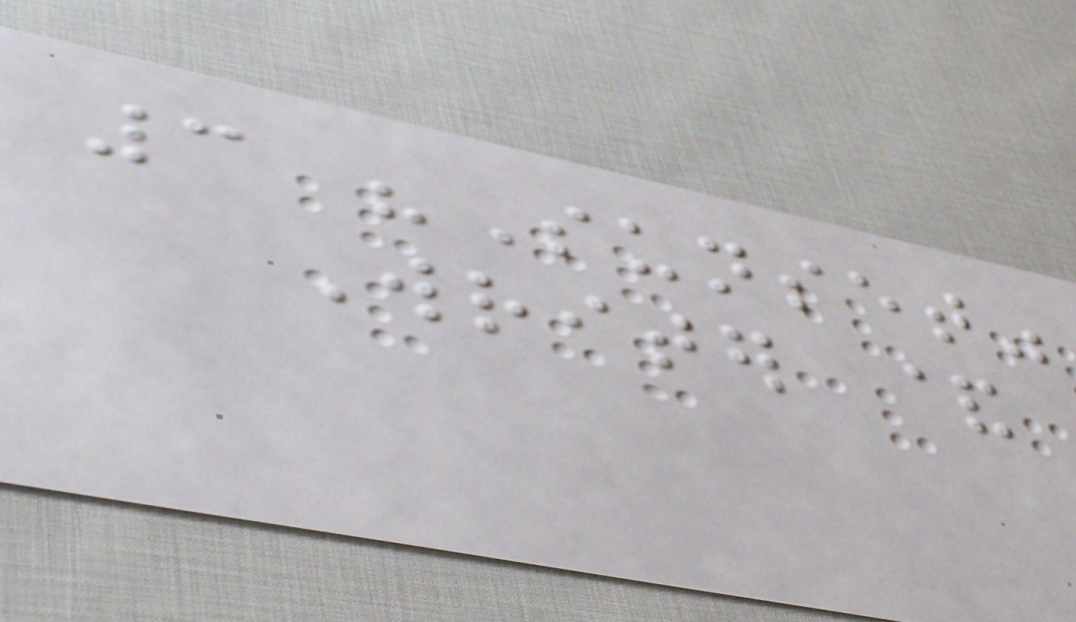3 "Sunset"
Writer &
